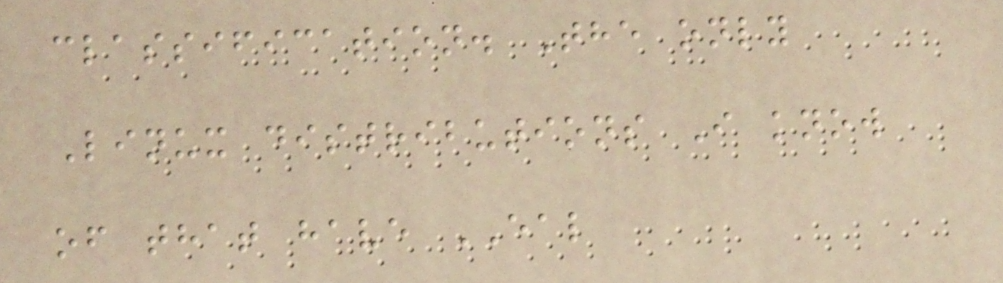classification. The only
Linux distributions I know
of that have EAL
